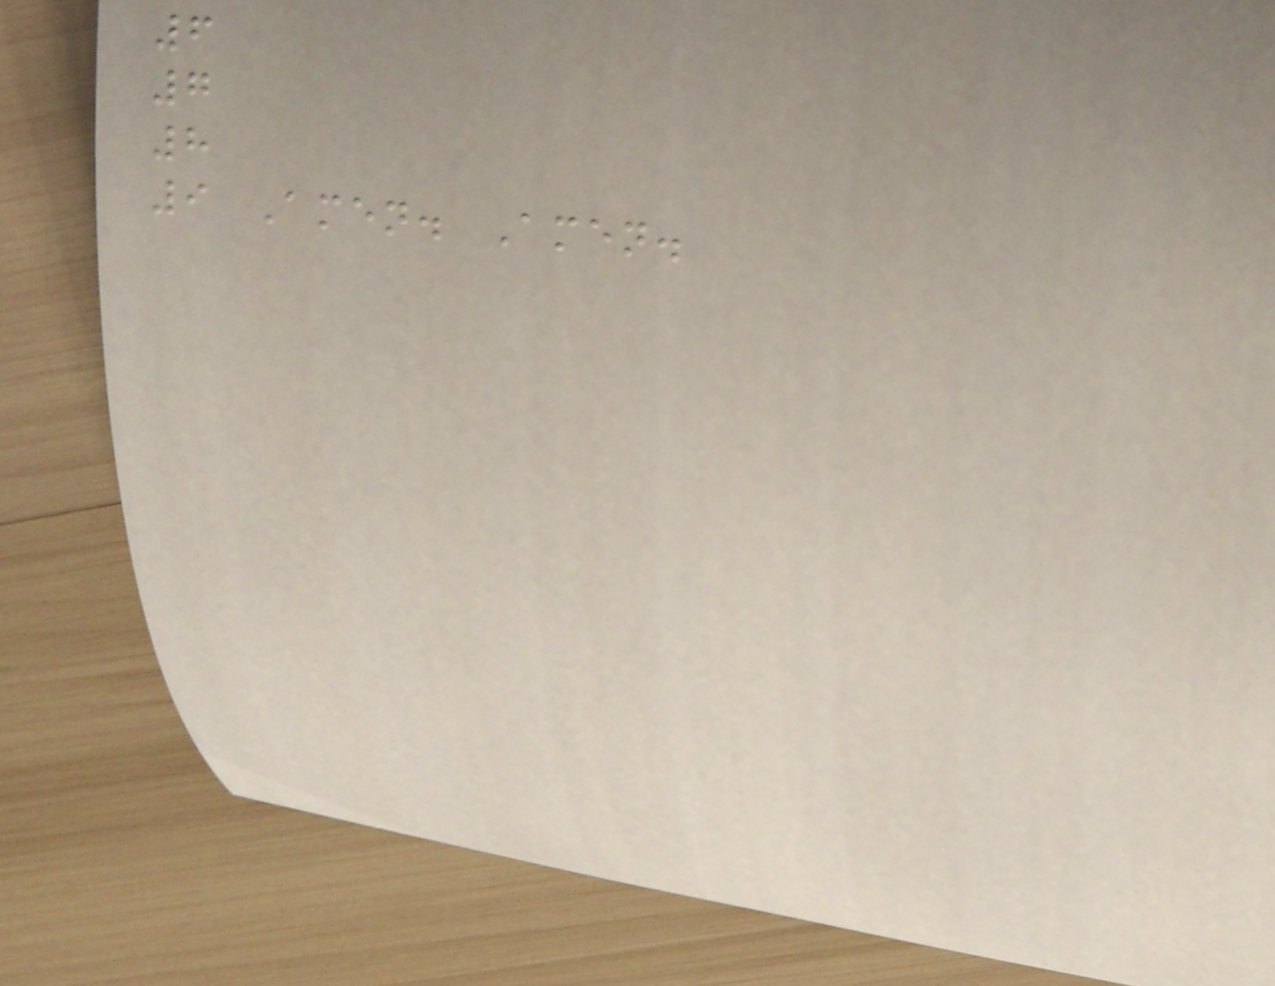6
7
8
9 Amen. Amen.
